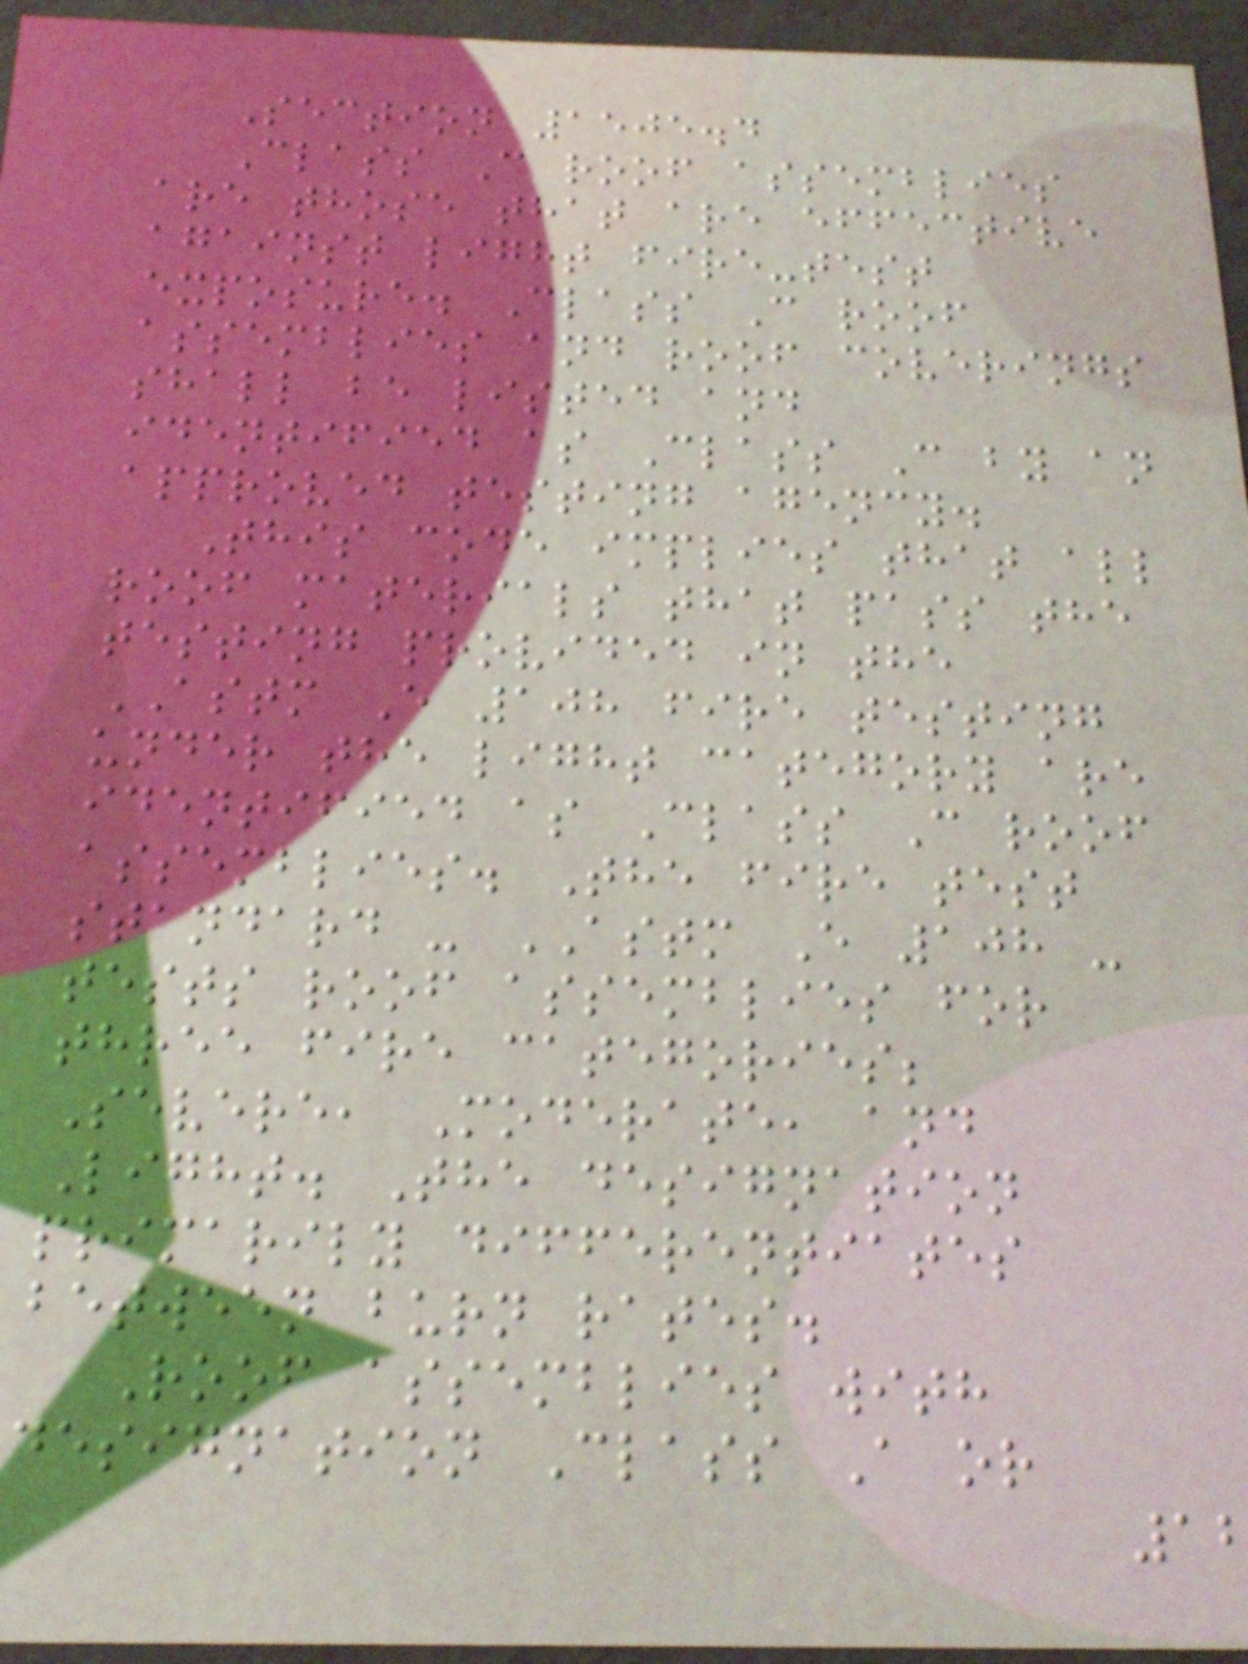Section 1505.4
Class C roof assemblies
are those that are effective
against light fire-test
exposure. Class C roof
assemblies and roof coverings
shall be listed and
identified as Class C by an
approved testing agency.
This code implies that all
roof materials that pass the
testing provided in the
ASTM E 108 fire testing
under the light category are
identified as Class C roof
assemblies. The fire test
standard - ASTM E 108 -
tests roof assemblies for
three fire categories;
Severe, Moderate, and
Light. The designation
primarily differentiates
between burn rates.
Roof assemblies with
designation Class A or
